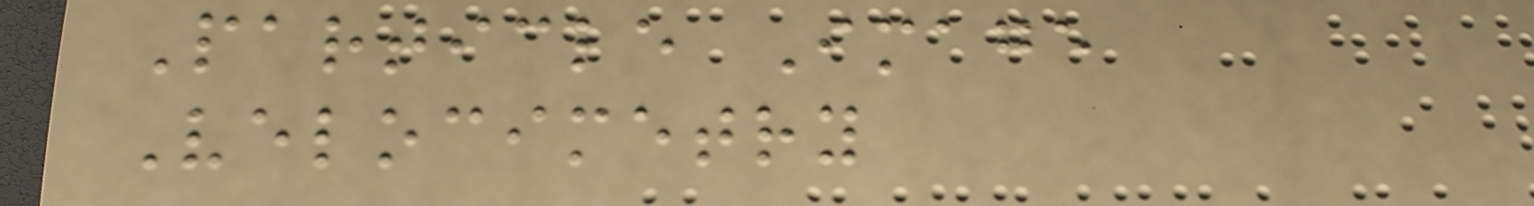Particle Image
Velocimetry
